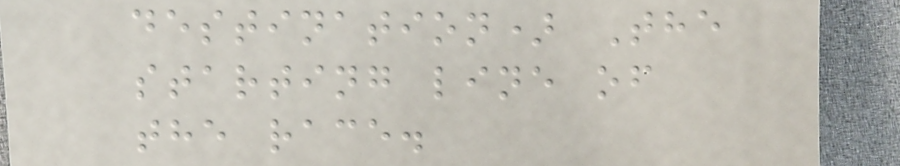destination) The
starting line of
the race.
